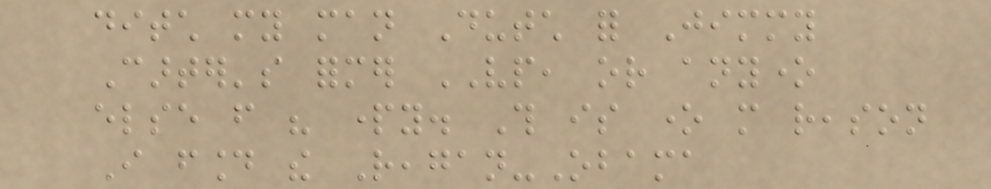ditch my man Dutch for Jimmy
Carter's former VP, or anyone
else from his party. This is one more reason
I found the Reagan-Obama
